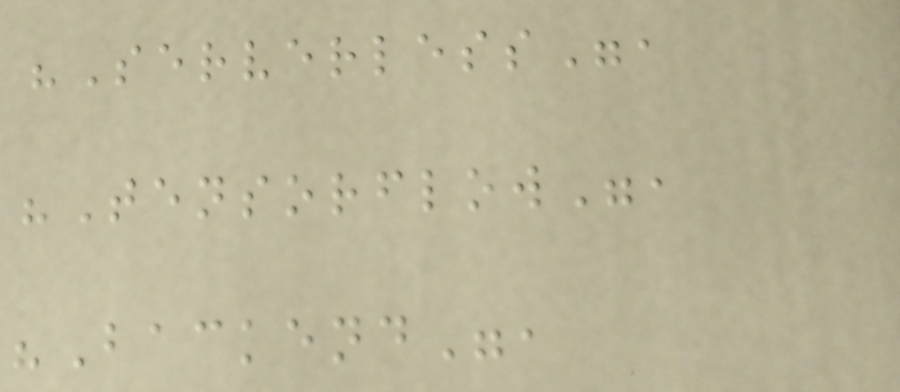"Serverless",
"Tensorflow",
"Backend",
